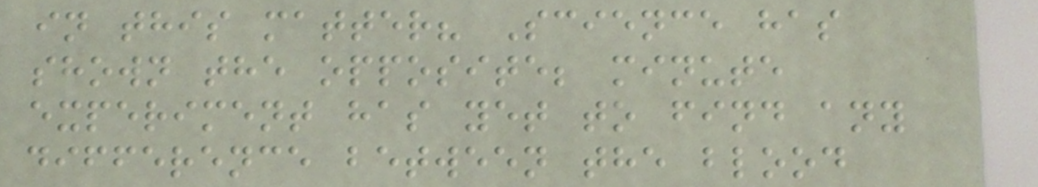in this matter? Science has
shown the opposite; minute
experiment has yet to find any
difference between the blood
